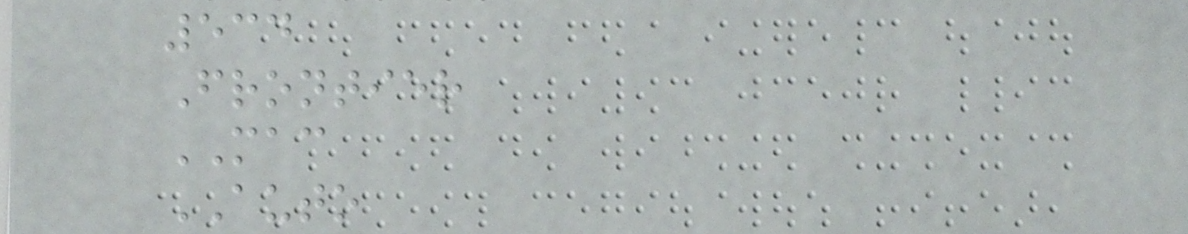534
Frontier
MAC
AUTO
